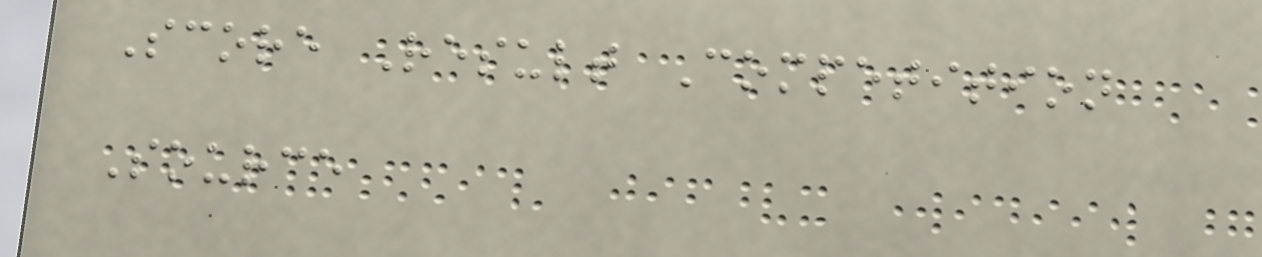Score Result Competition
Source
